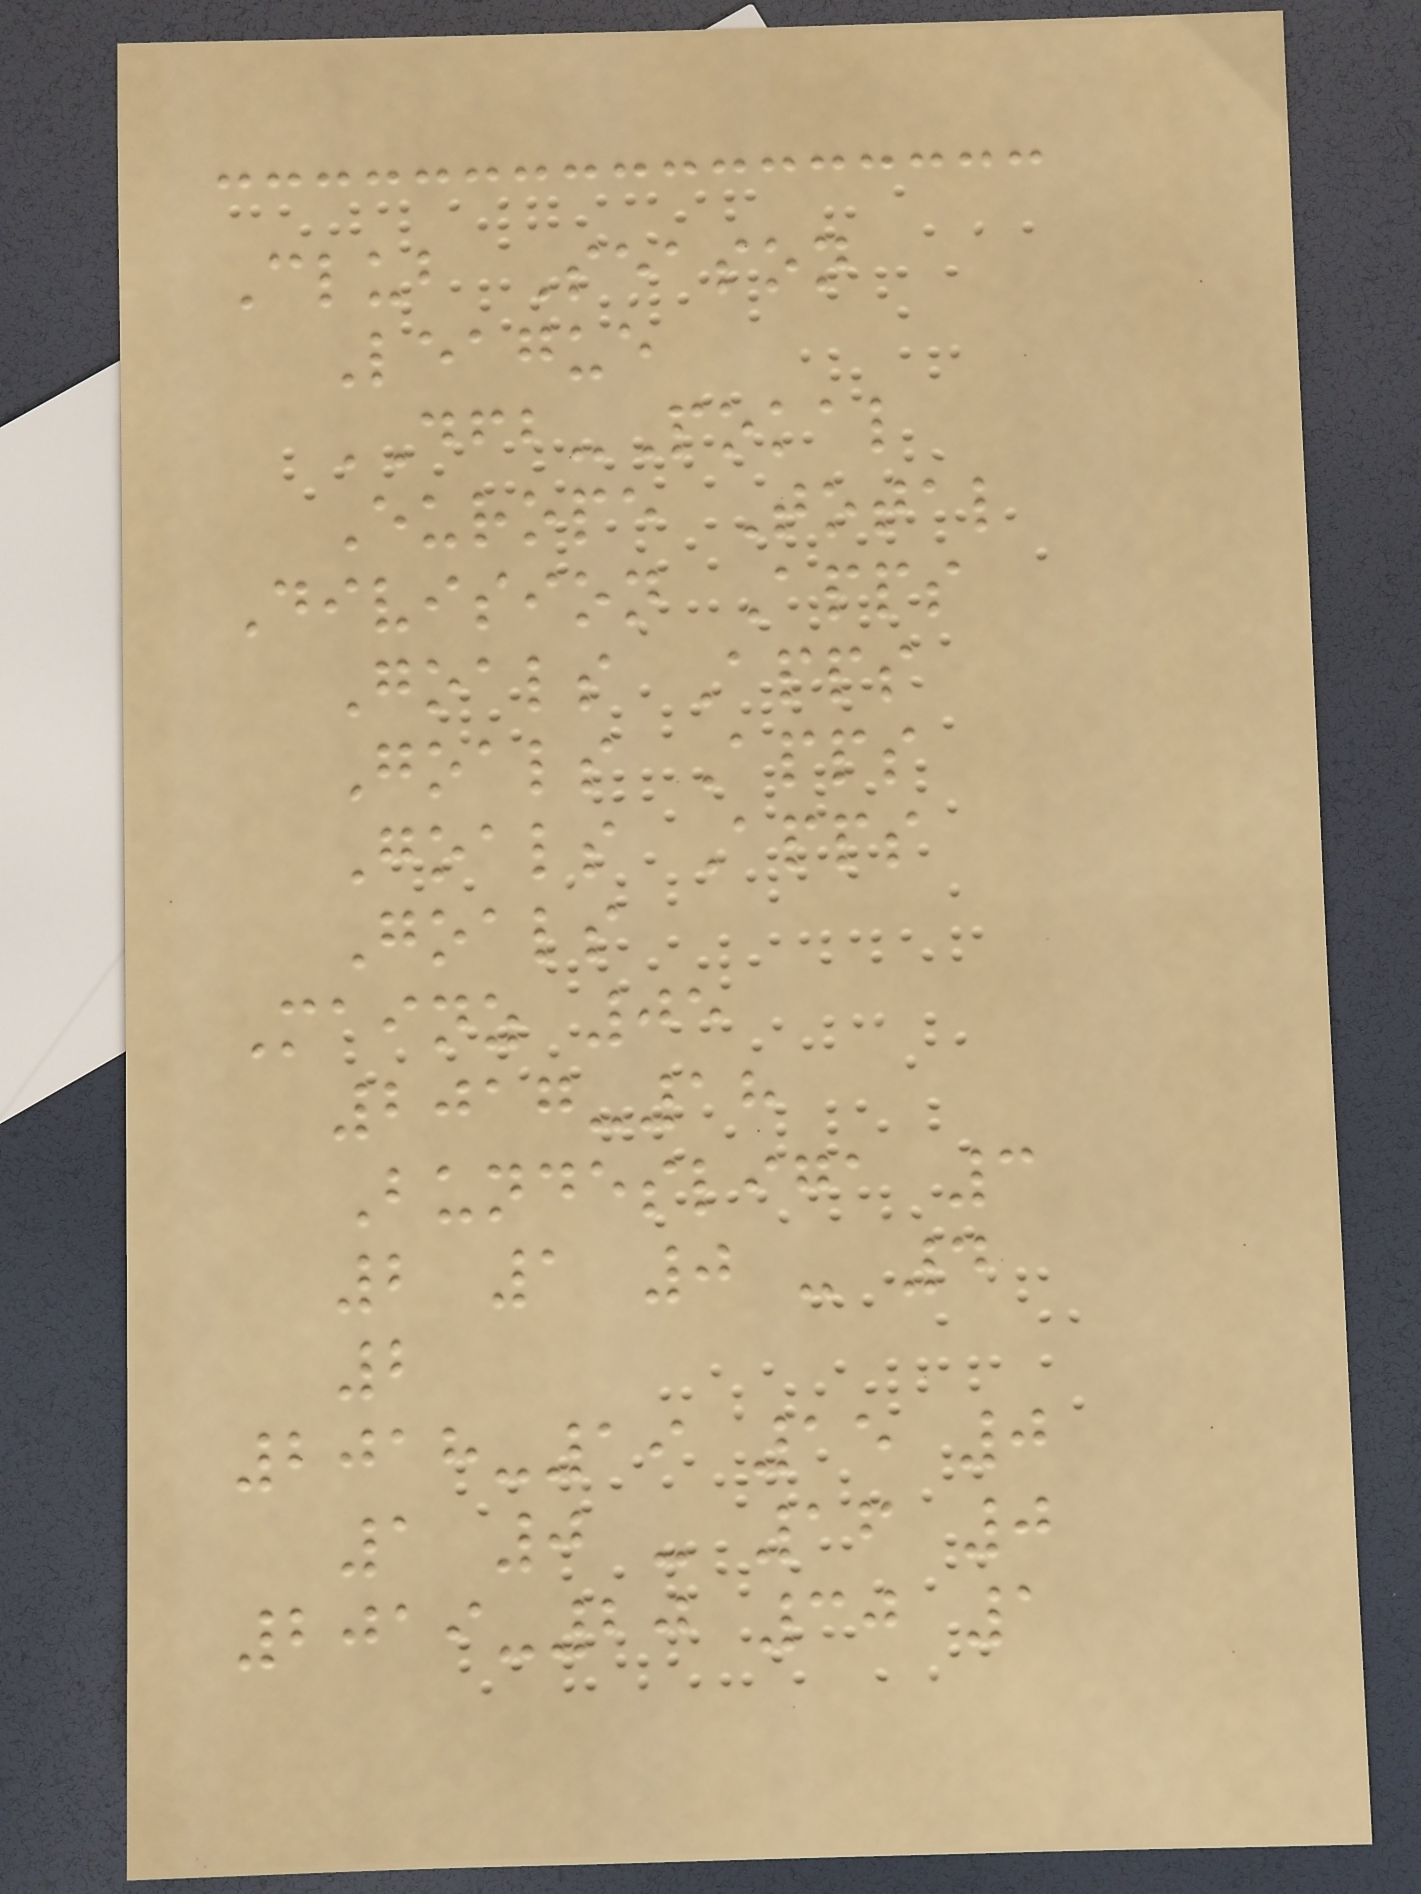Club Season
League
DFB-Pokal
Europe Total
Division Apps
Goals Apps
Goals Apps
Goals Apps
Goals
Mainz 05
2017-18
Bundesliga 3
2 1 0 - 4
2
2018-19 15 0
1 0 - 16 0
2019-20 30 1
